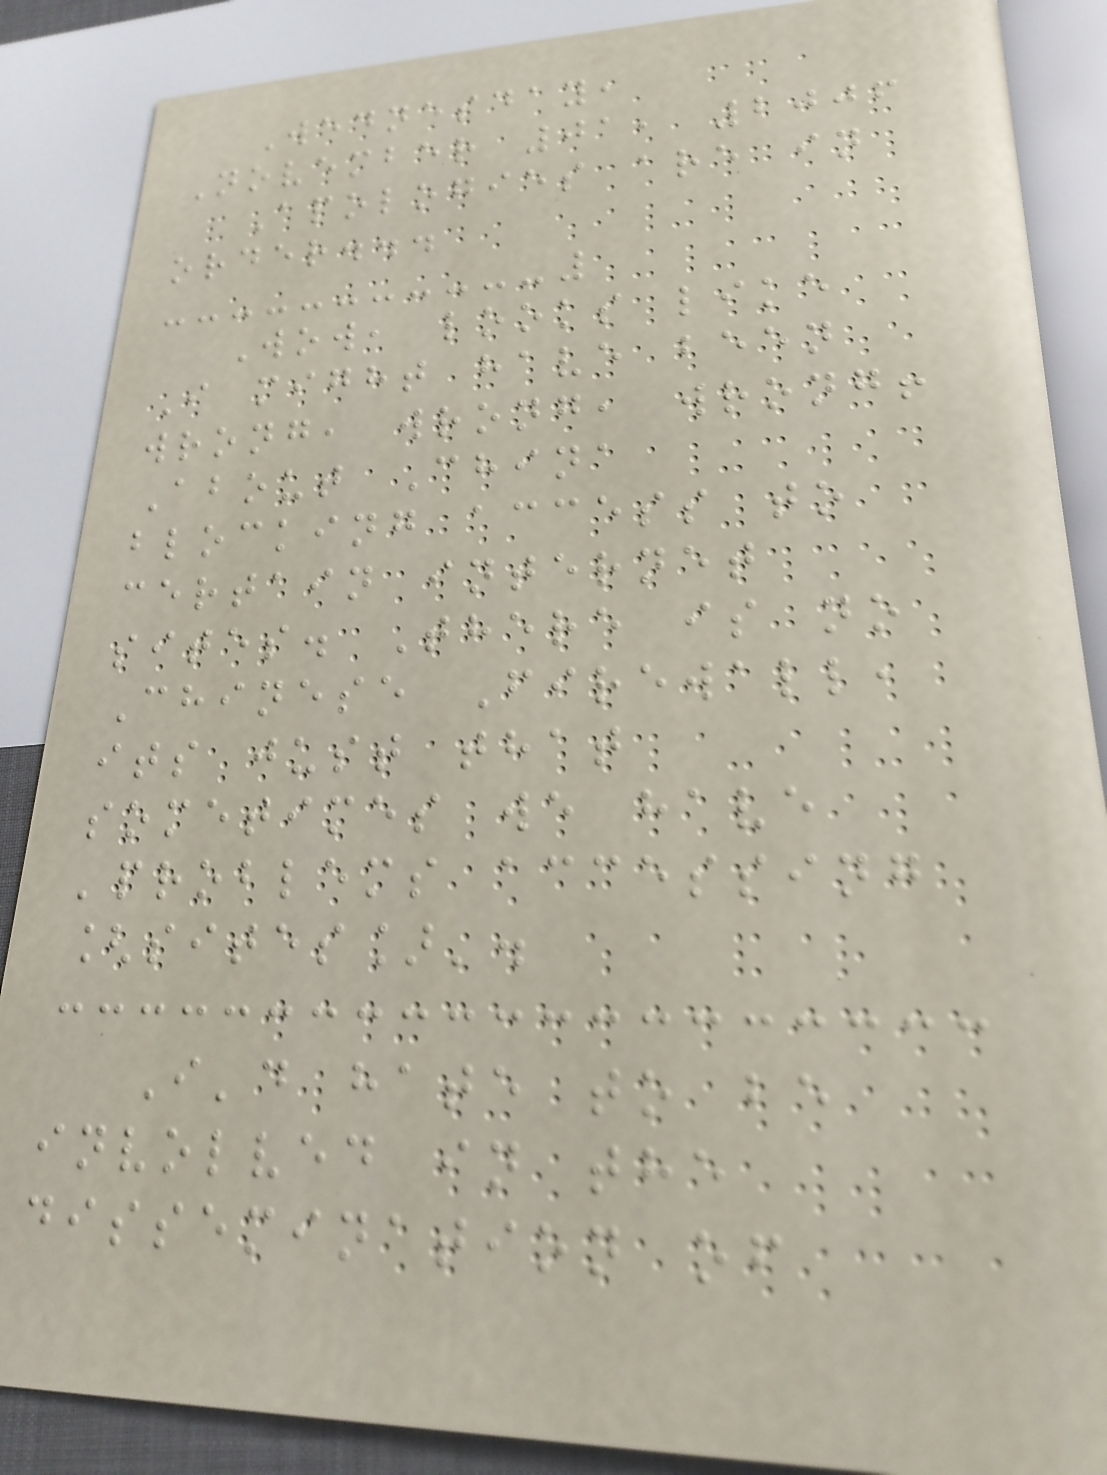Wednesday,
November 01, 2006
Apologies are in
order...
Wow, looks like
I might have been
wrong, wrong, wrong!
About China
blocking access to
certain internet
sites. There is no
Chinese Firewall,
its just that
sometimes we have
'problems accessing
[sites]'.
I'd hate to be
involved in the
dissemination of
